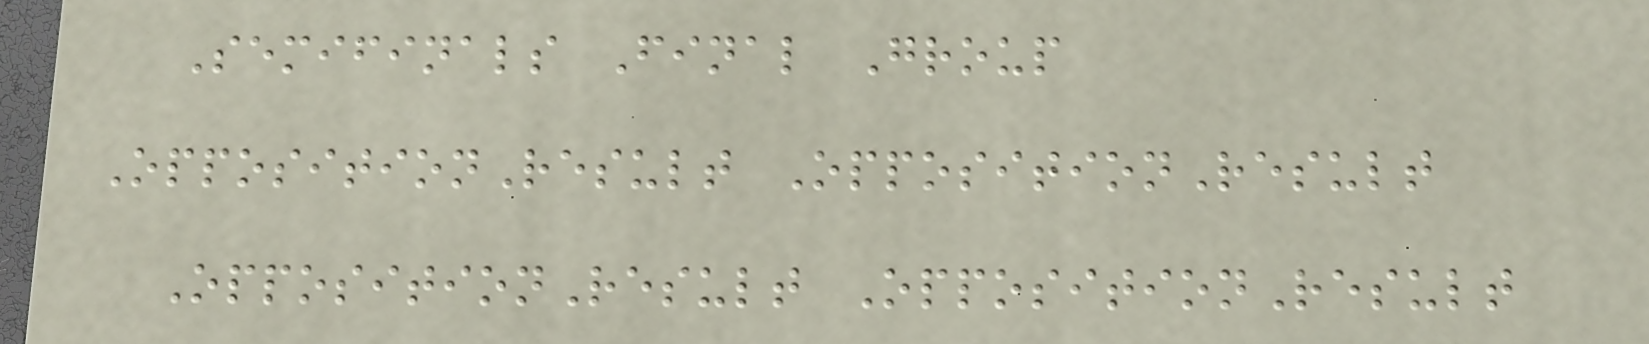Semifinals Final Group
OppositionResult OppositionResult
OppositionResult OppositionResult
